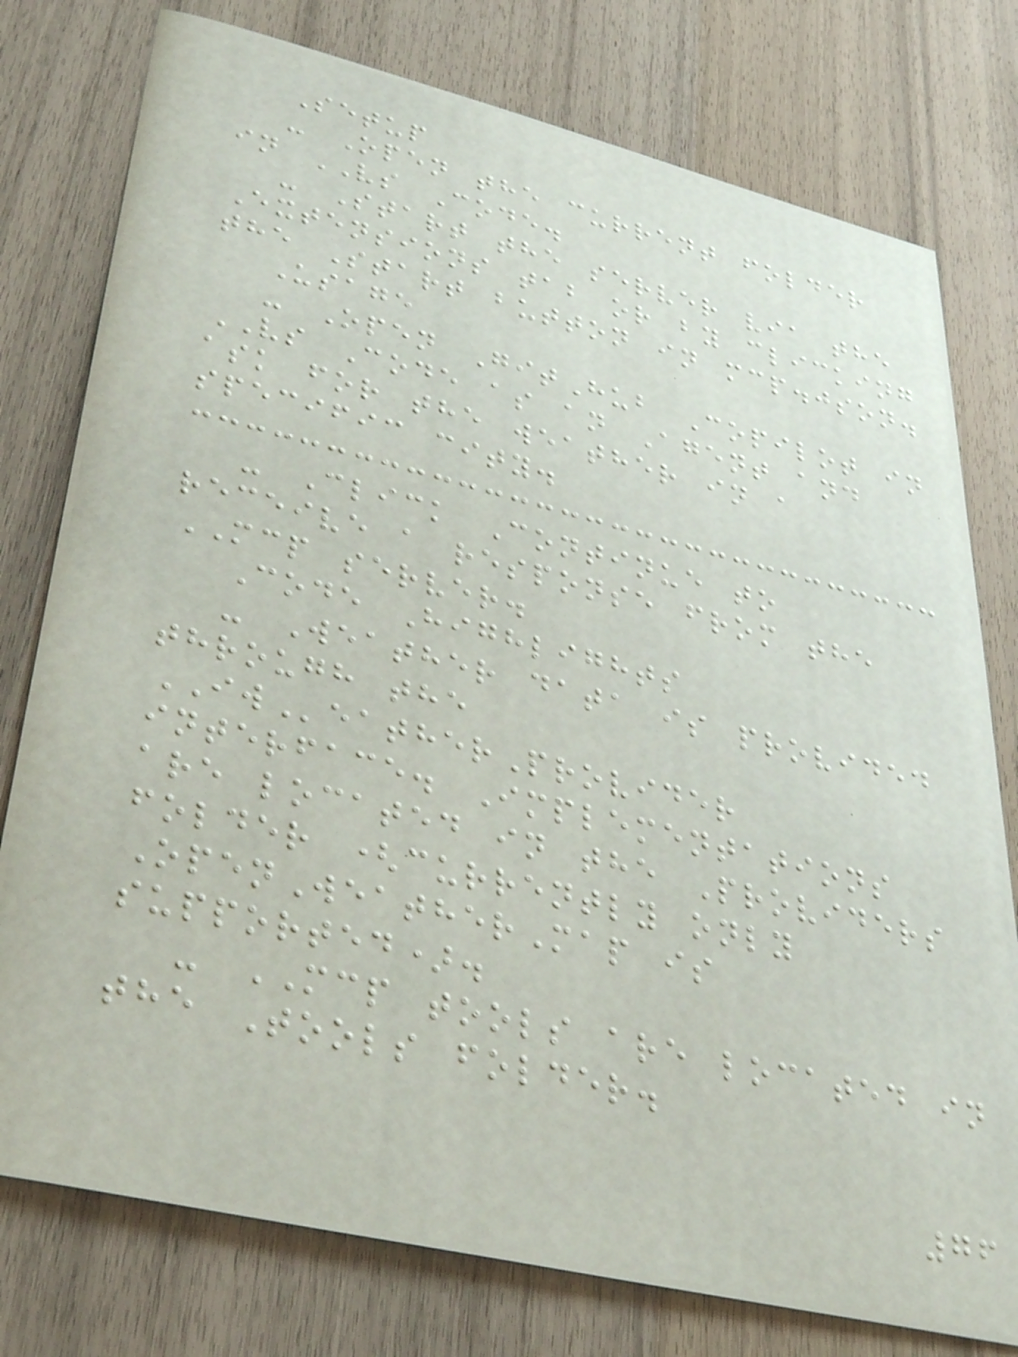Setup
- Open the current folder
in VS Code.
- Start the server via the
Extensions tab or by clicking
the Start button in mcp.json.
Usage
- Open GitHub Copilot in
VS Code as an Agent and
ask for the weather in a
specific city.
- Click Continue to
receive a response from the
MCP server.
Code Highlights
- Weather data is provided
through the
IWeatherProvider
interface. Implementations
are located in the Providers
folder (currently only
OpenWeatherMap is
supported).
- MCP tools are located in
the Tools folder.
76
